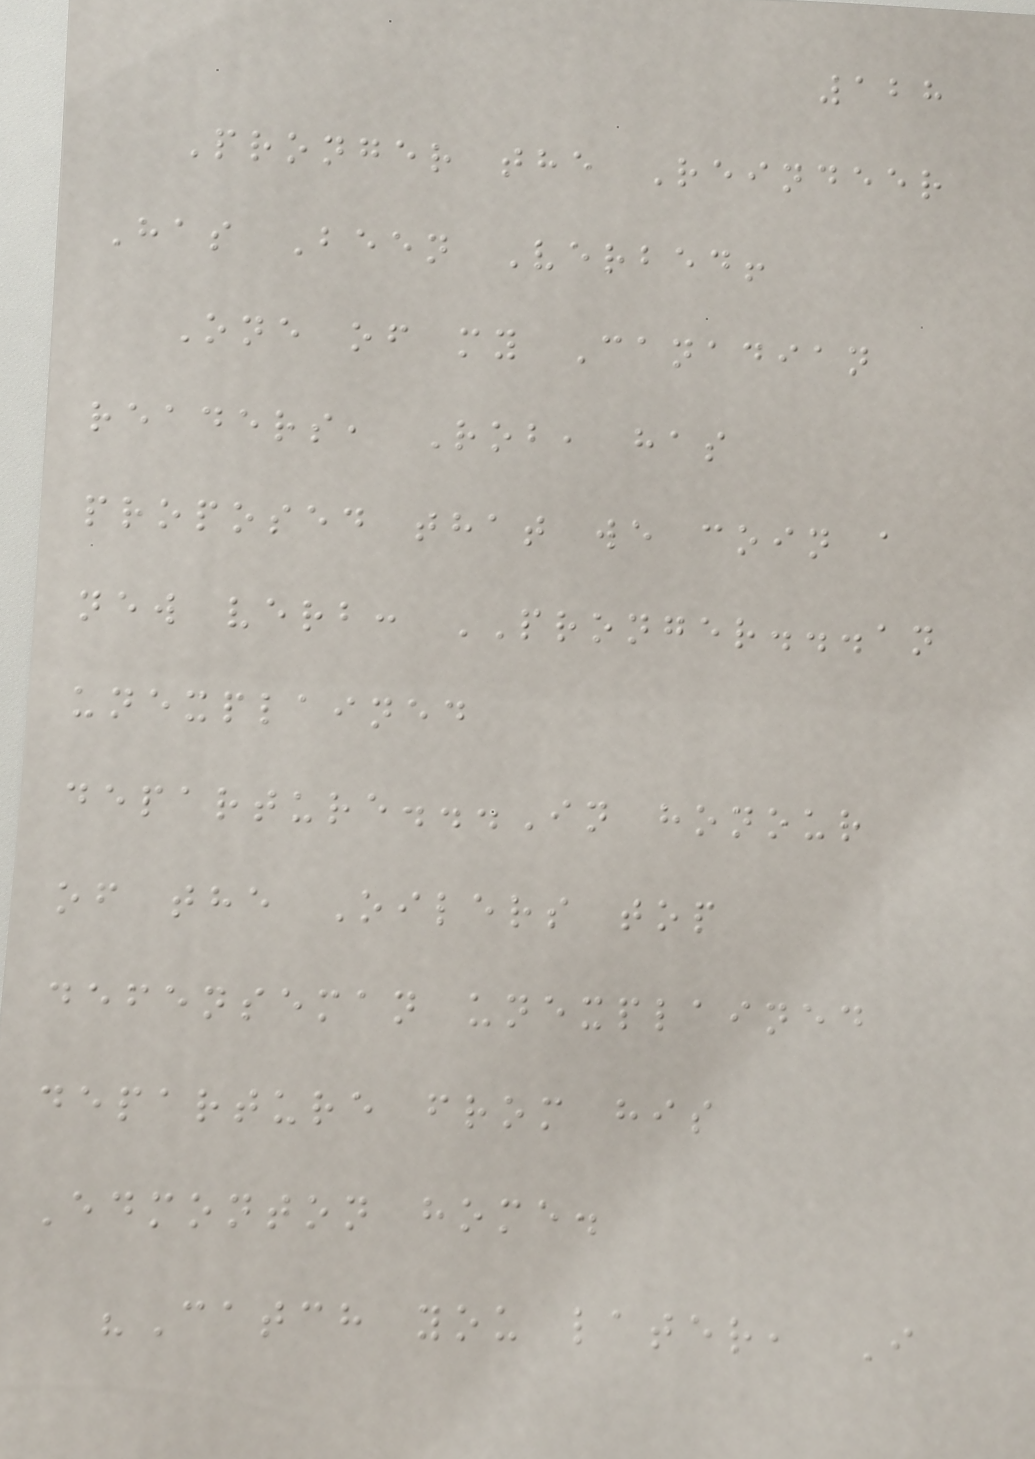128
Pronger the Reindeer
Has Been Verbed!
One of my Canadian
readers, Rob, has
proposed that we coin a
new verb: PRONGER...an
unexplained
departure...In honour
of the Oilers top
defenseman unexplained
departure from his
Edmonton home.
"Catch you later, I
